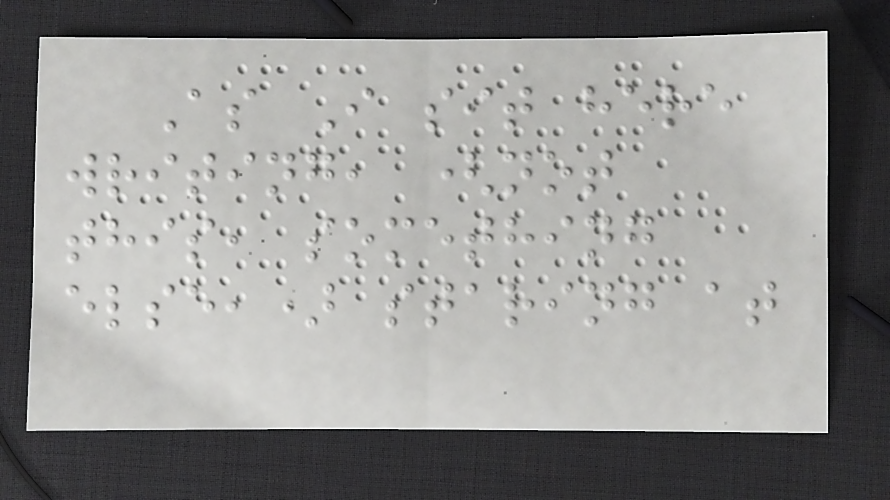As I sit here
writing, (not
this, something
else,) staring at
